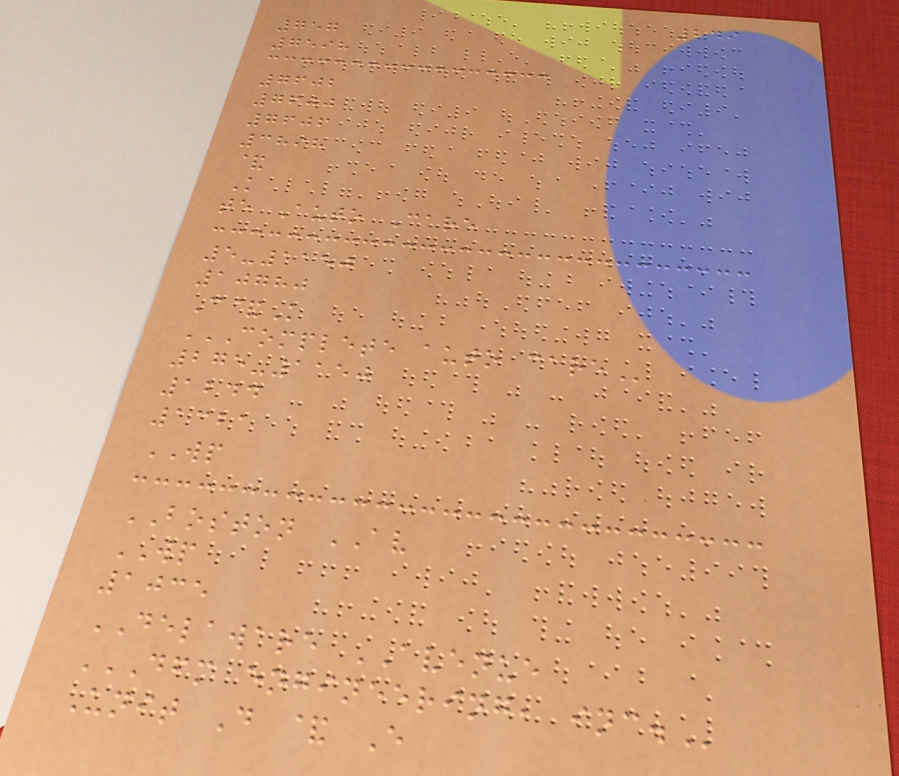249
757
7598
7602
7600
7606
3898
&
K
te Auto Care
5-1150
10780
C&K
COMPLETE AUTO CARE
275-1150
1244
1321
WP
BOSTON AV
WP
1035
DELAWARE AVENUE
DFM ENGINEERING, INC.
Unit D & E
